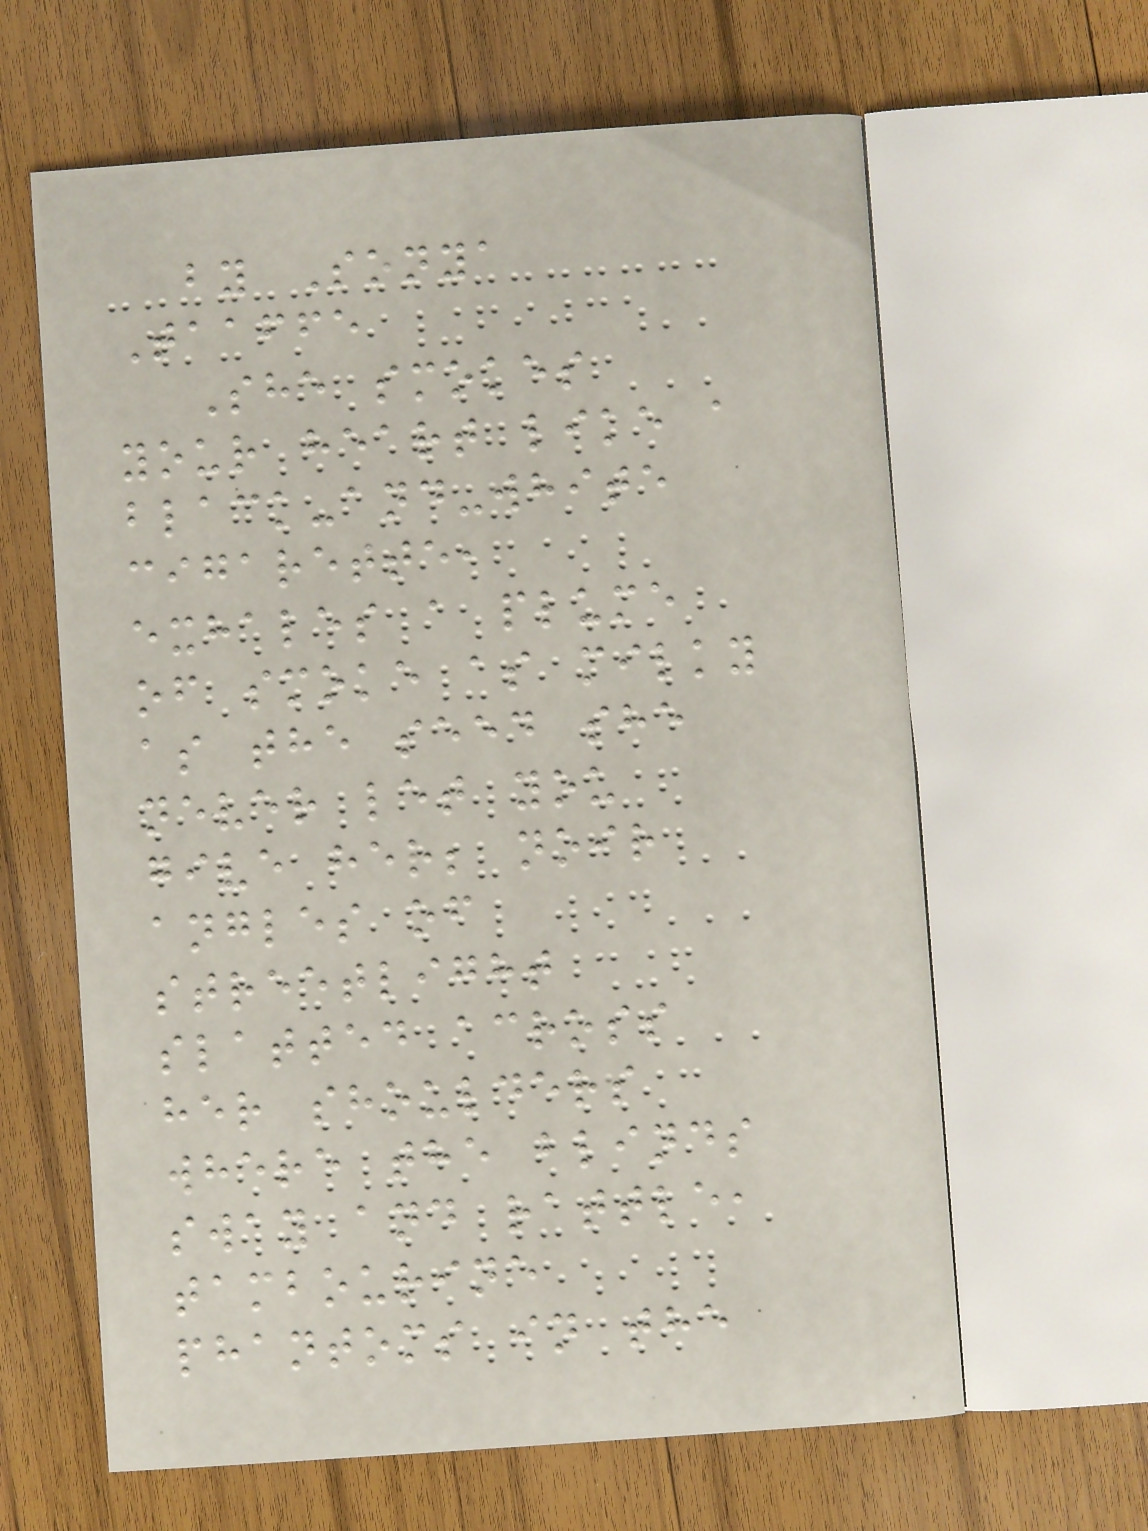by Sonya
Taaffe
She smokes
your heart like a
black-and-white
cigarette,
exhales a plume
of smoke as milky
as the seed she
never let you
give her; noir
angles of
streetlight
slatted across
her shoulders
where the blinds
sway and rattle,
tambourine
phantoms in the
